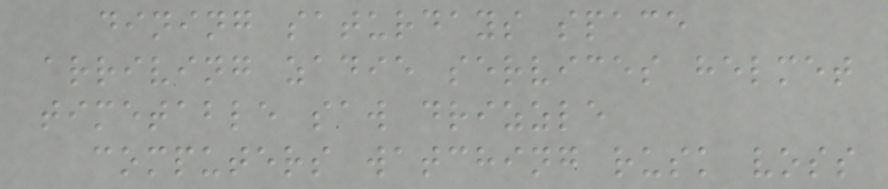dining saturdays space
arriving zadie services helmet
timetable saw drizzle
computers watching rusk voss
